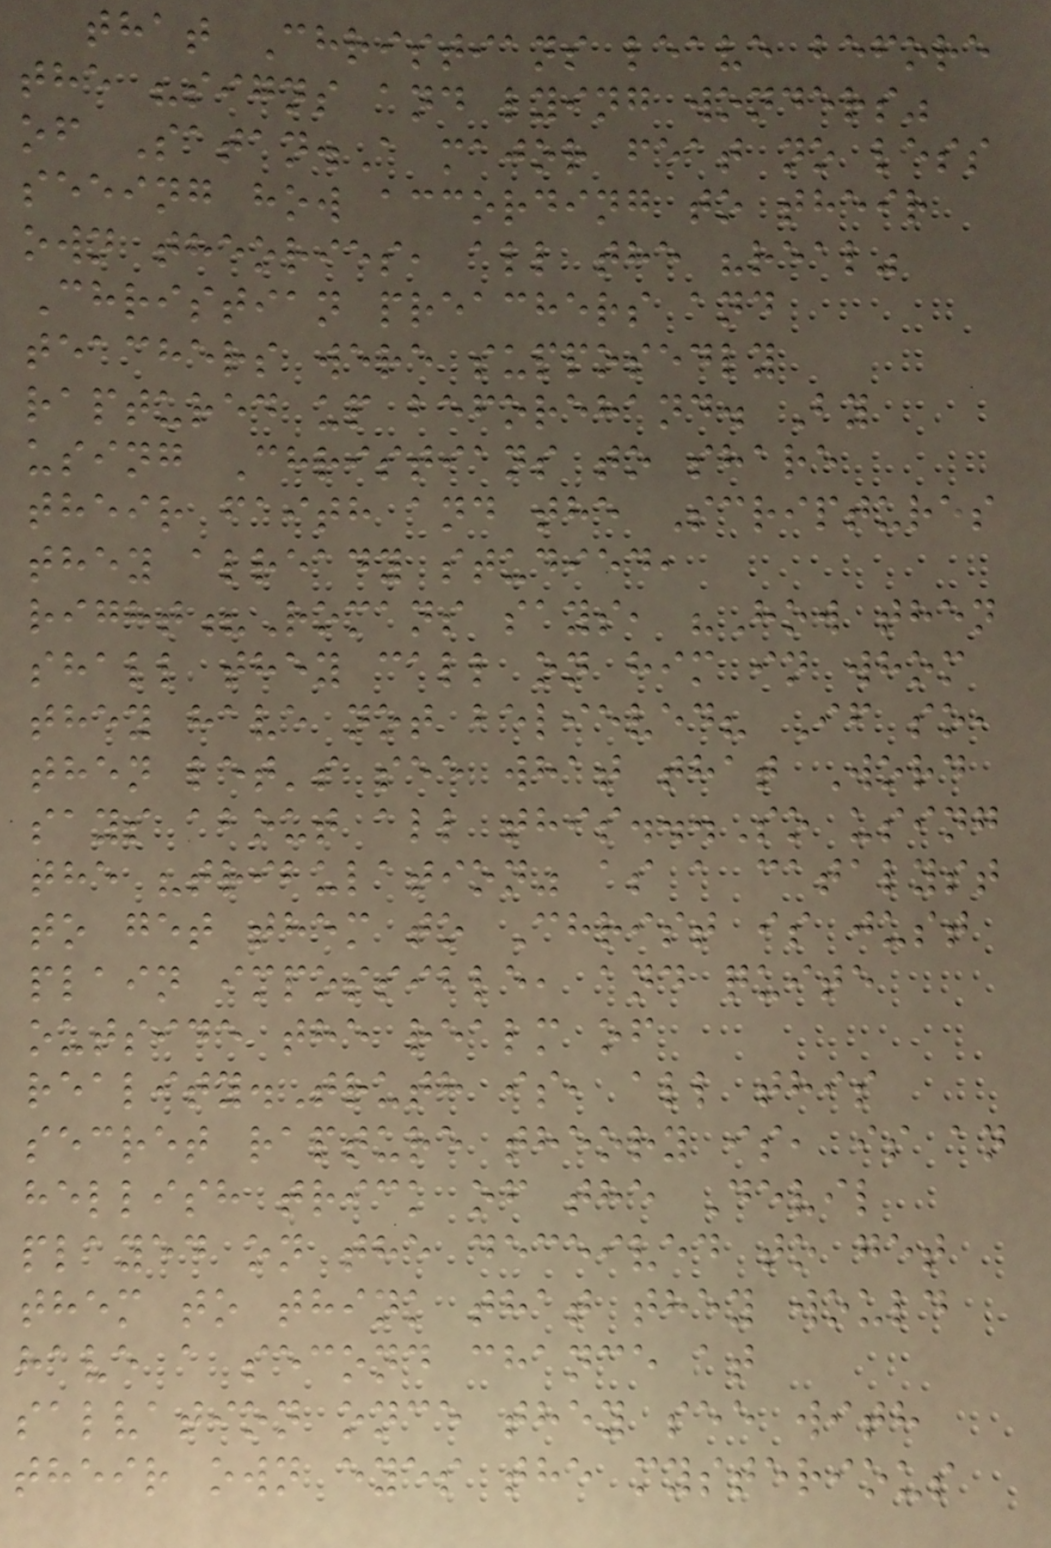that Christians leave before
the "signs and lying wonders"
of Satan.A major feat no less
seeing how according to their
own theories, all the "real"
Christian preachers and
teachers were supposedly
raptured up beforehand. By
using Christians to share
their faith and the Scriptures
they already studied,
right?Romans says, "How then
shall they call on him in whom
they have not believed? If so,
then let's see what that Word
says about all this...So using
the "tribulation" as a catalyst
to get them to Christ is just
plain impossible, and quite
outside the realm of
reality.Truth is, all this
secret rapture theory is, is an
hellish trick of the Devil
played on the deceived to get
them to think that they would
have a second chance at
salvation once they see with
their own eyes the mysterious
